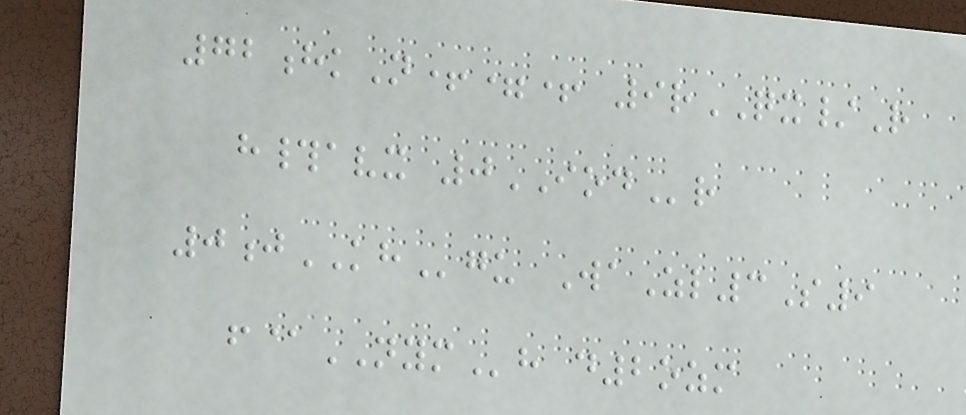72hkN+=+ 9rQX/R
h#avx 0IODr
0jKHgu WaZl3S9
f@NYMh d2ozm
